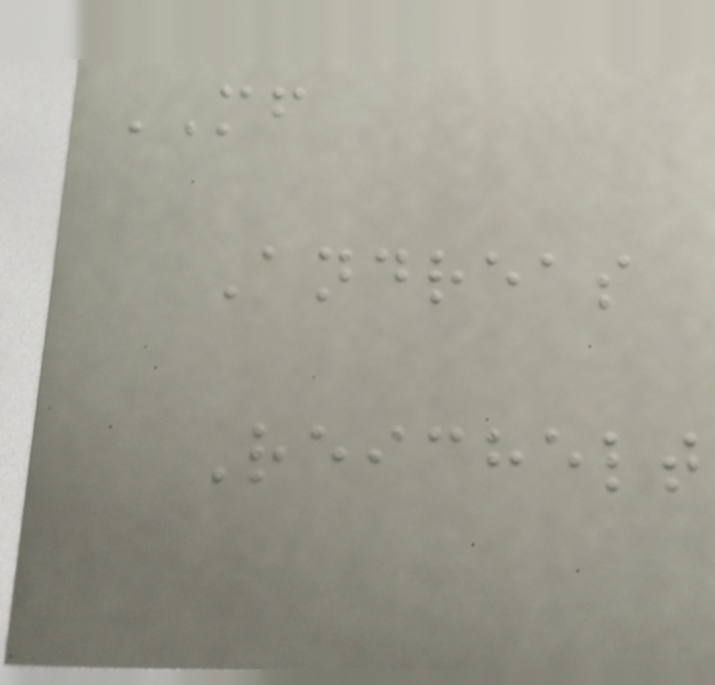MF
Andreas
Reichelt
